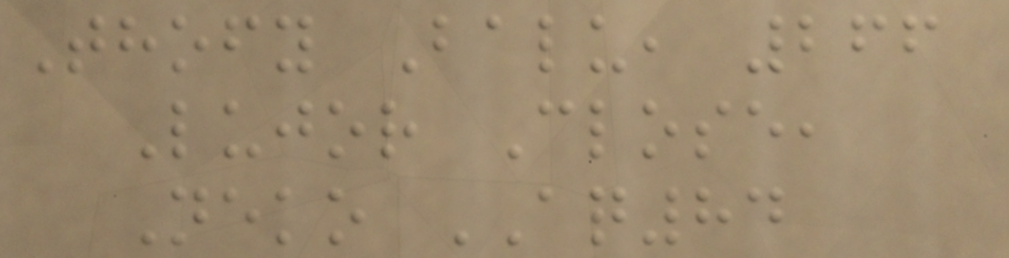Thofy Balu, 266
Lujor Close,
Neko AQ84
